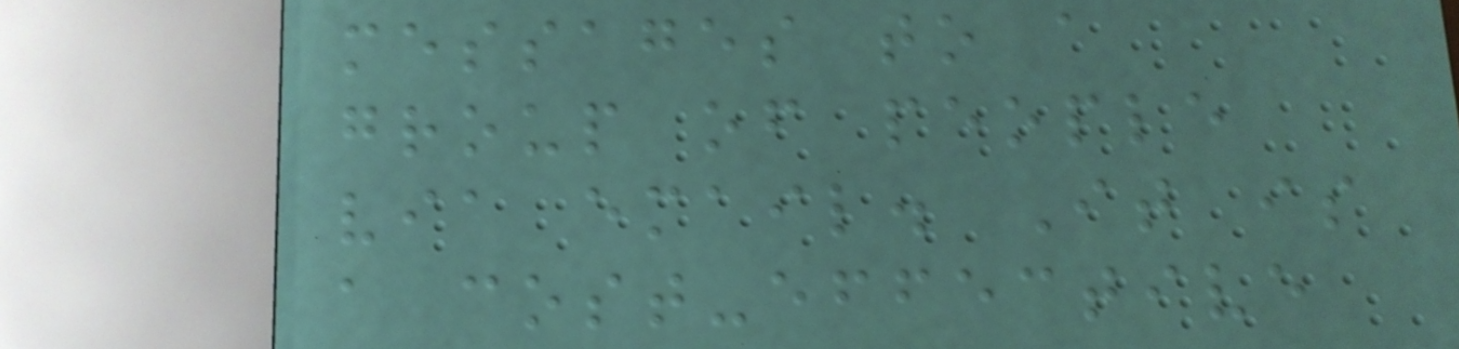messages to a
group of people
via email. It is
a cost-effective
